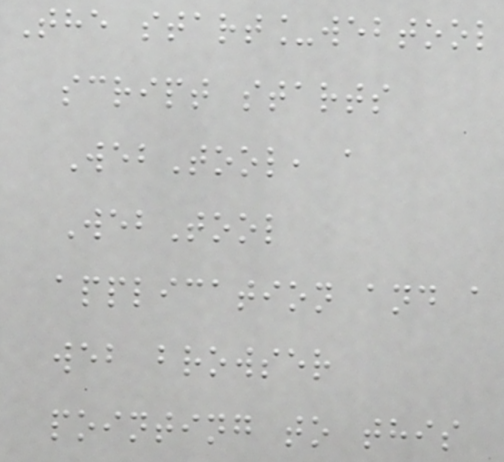The start_webtool
script starts
WebTool, a
WebTool
application and a
web browser
pointing to this
